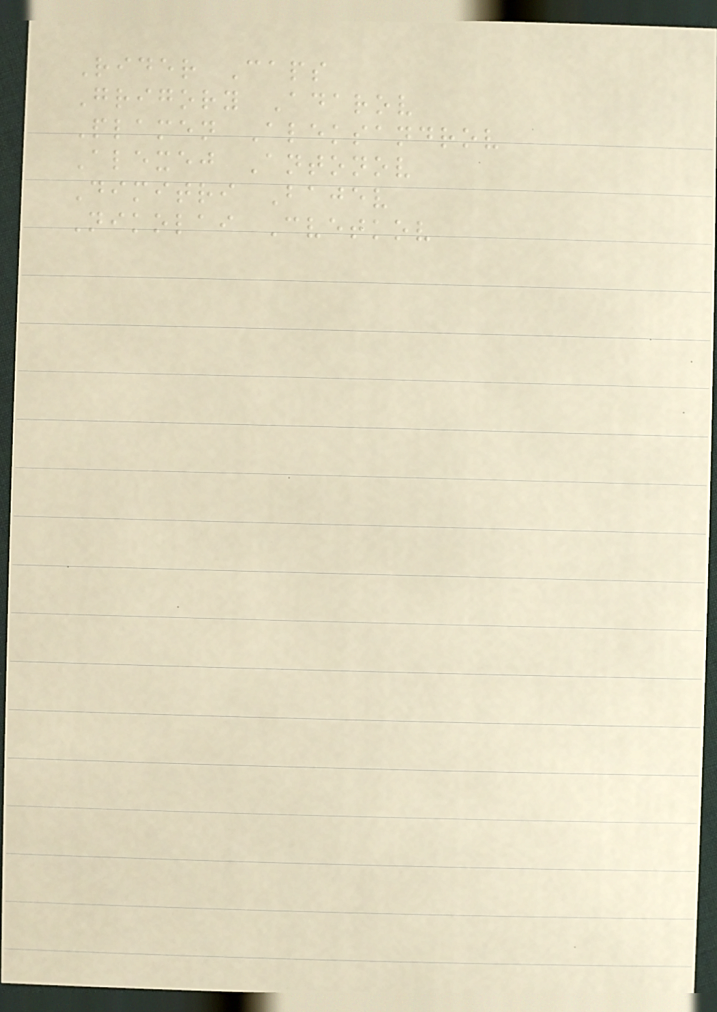Rider Caps
Grigory Adarov
Plamen Aleksandrov
Alexej Antonov
Dimitri Bajev
Nikolai Cvetkov
